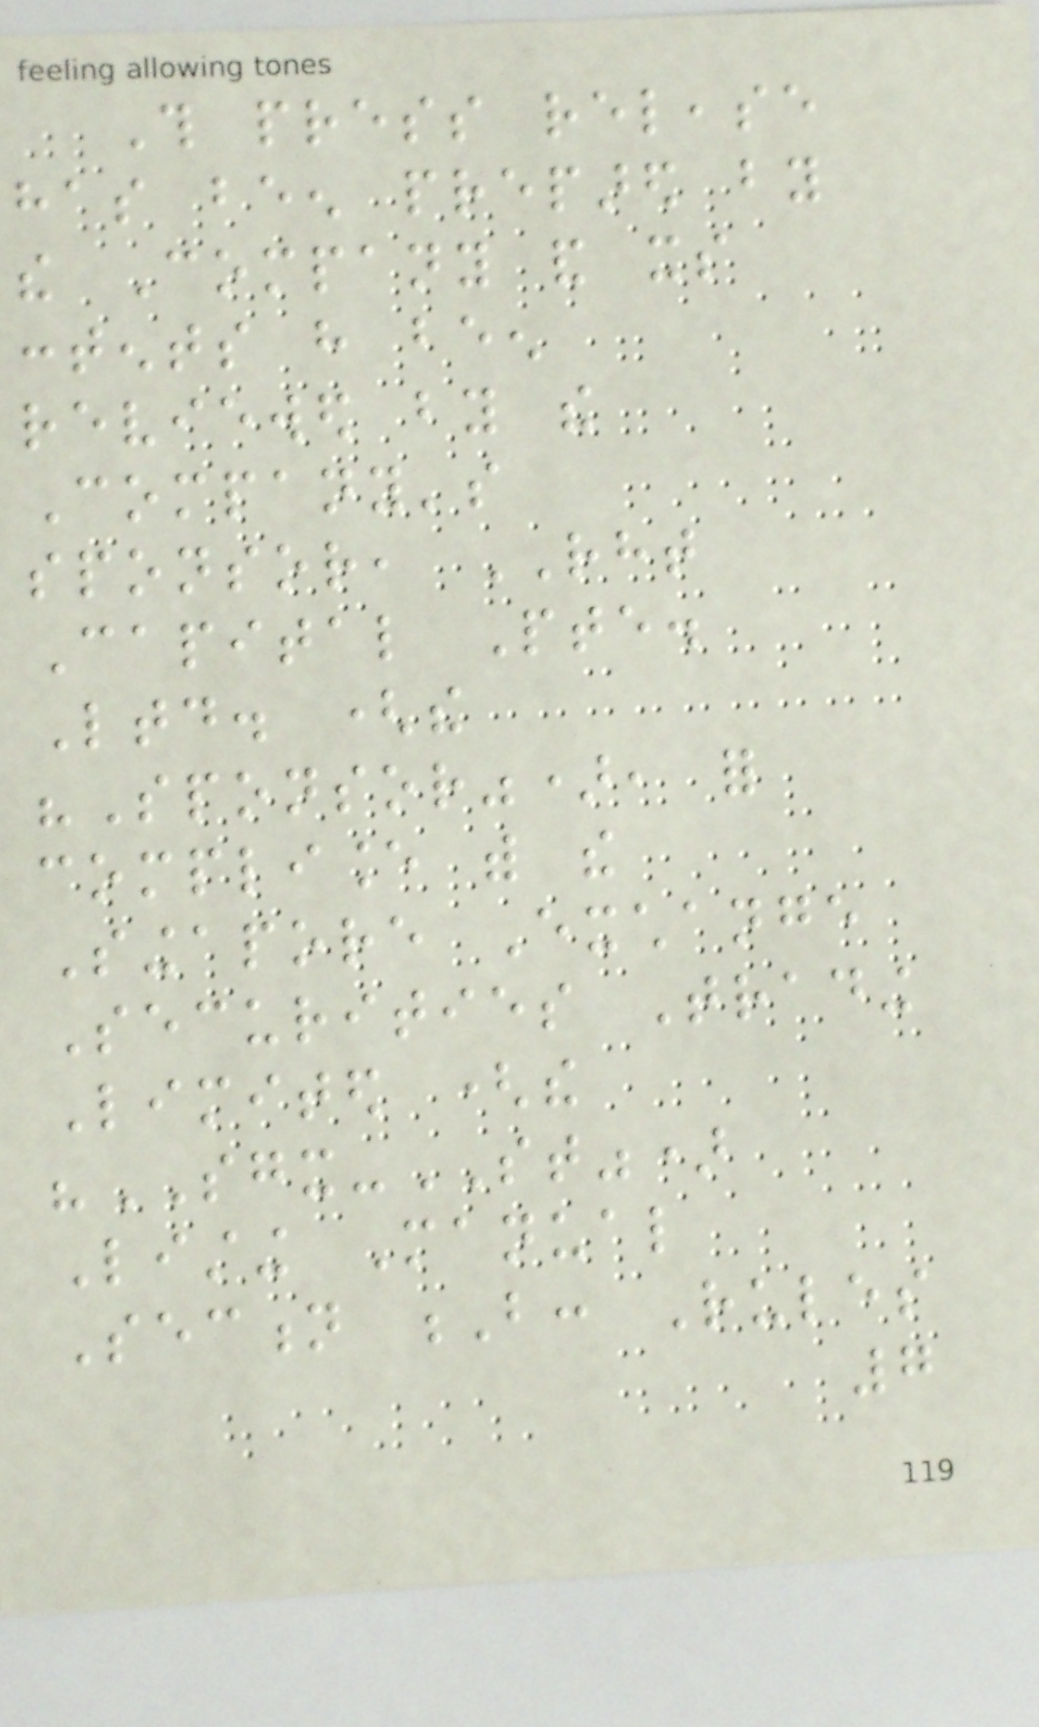This press release
has been prepared by
the Company and its
contents have been
reviewed by the
Company's
sponsor, RHT
Capital Pte.
Ltd. (the
"Sponsor"), for
compliance with the
Singapore Exchange
Securities Trading
Limited (the
"SGX-ST")
Listing Manual
Section B: Rules
7
